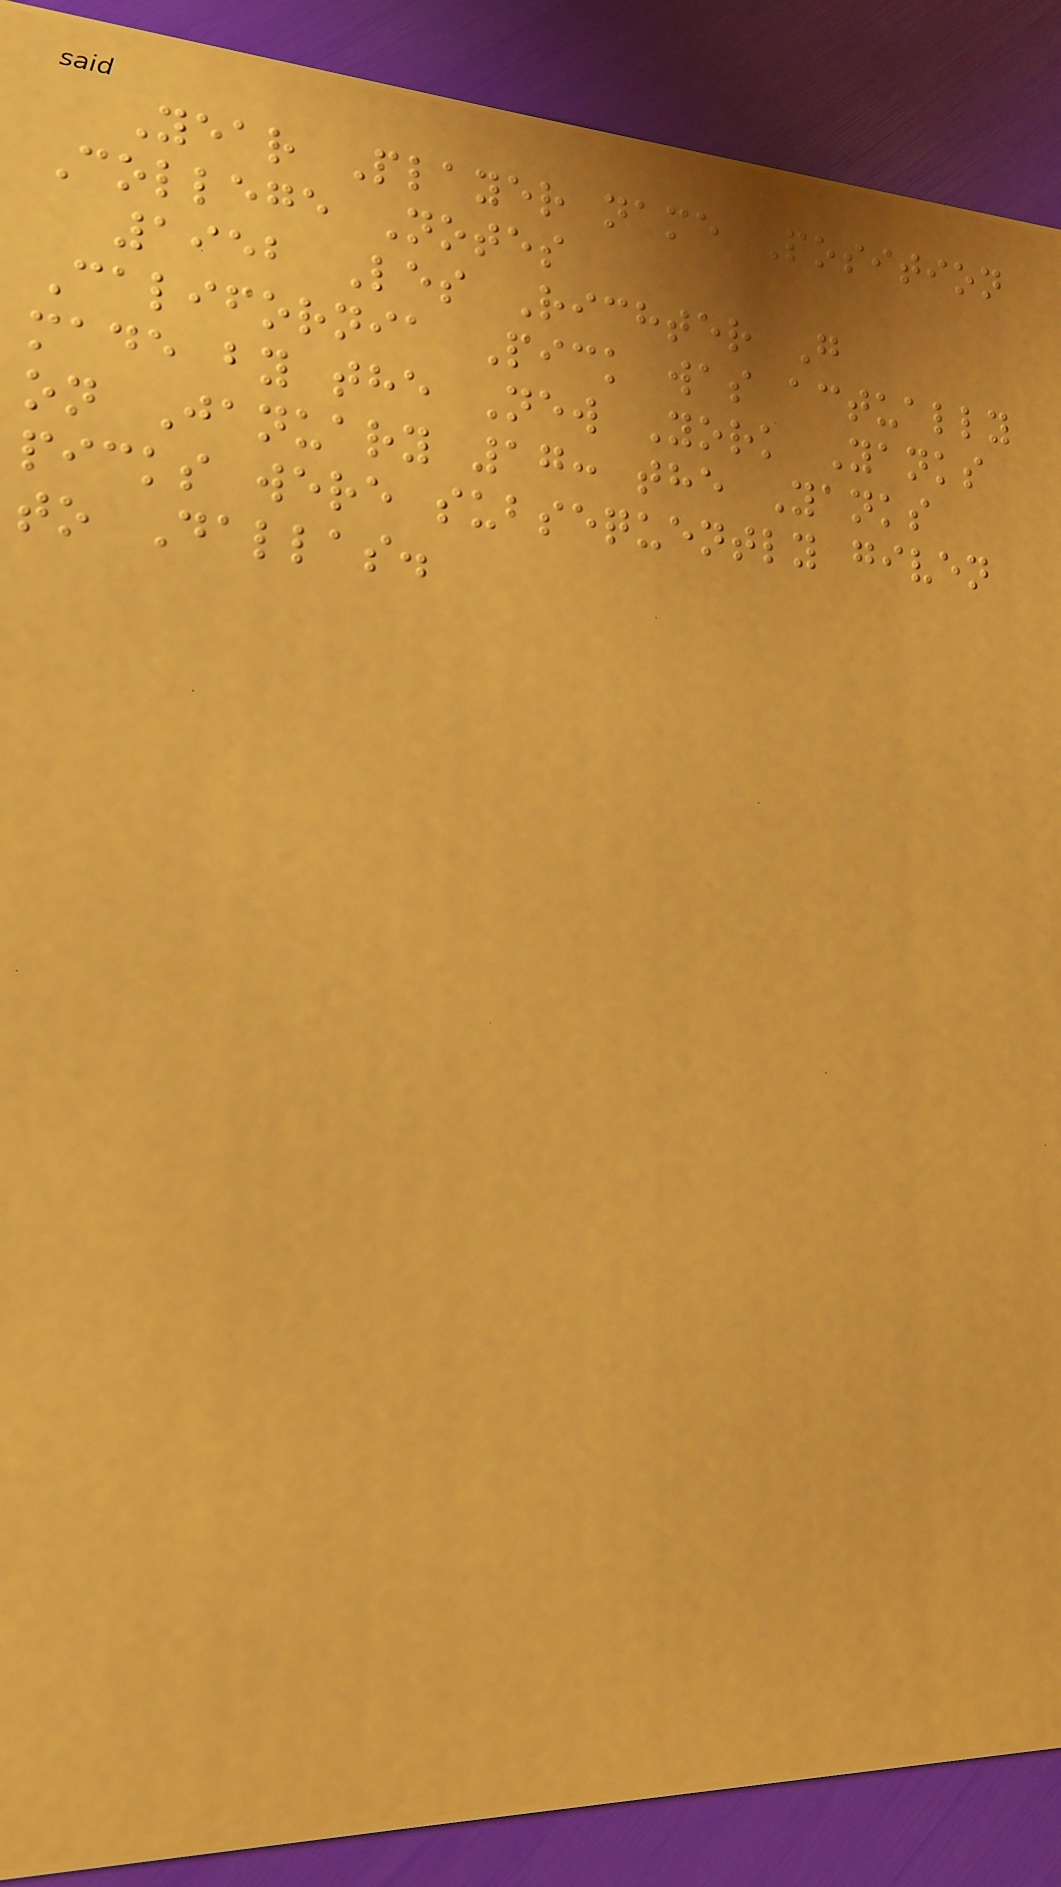Year Player name Position
College Notes
1952 Les Richter G
California Pick was actually
made by the New York Yanks
on January 17: the Yanks
picks were subsequently given
to Dallas.
